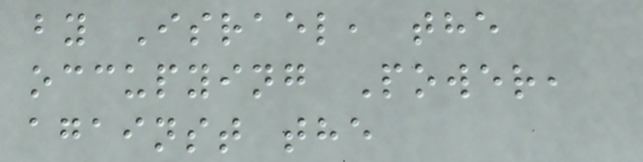by Israel, the
occupying Power,
against the
